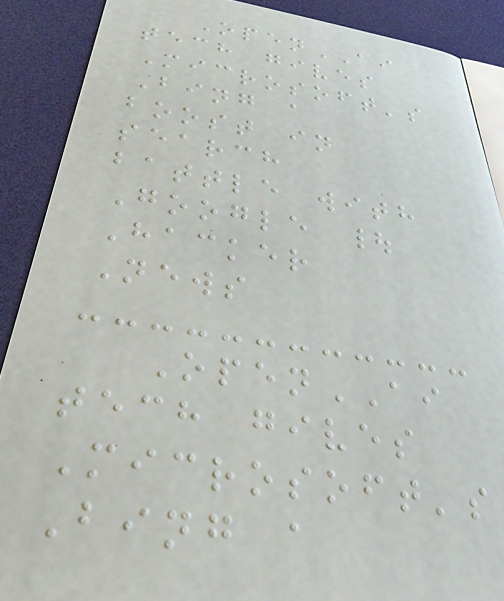OpenAI
tech gives
Microsoft's
Bing a
boost in
search
battle with
Google |
Hacker
News
OpenAI
tech gives
Microsoft's
Bing a
